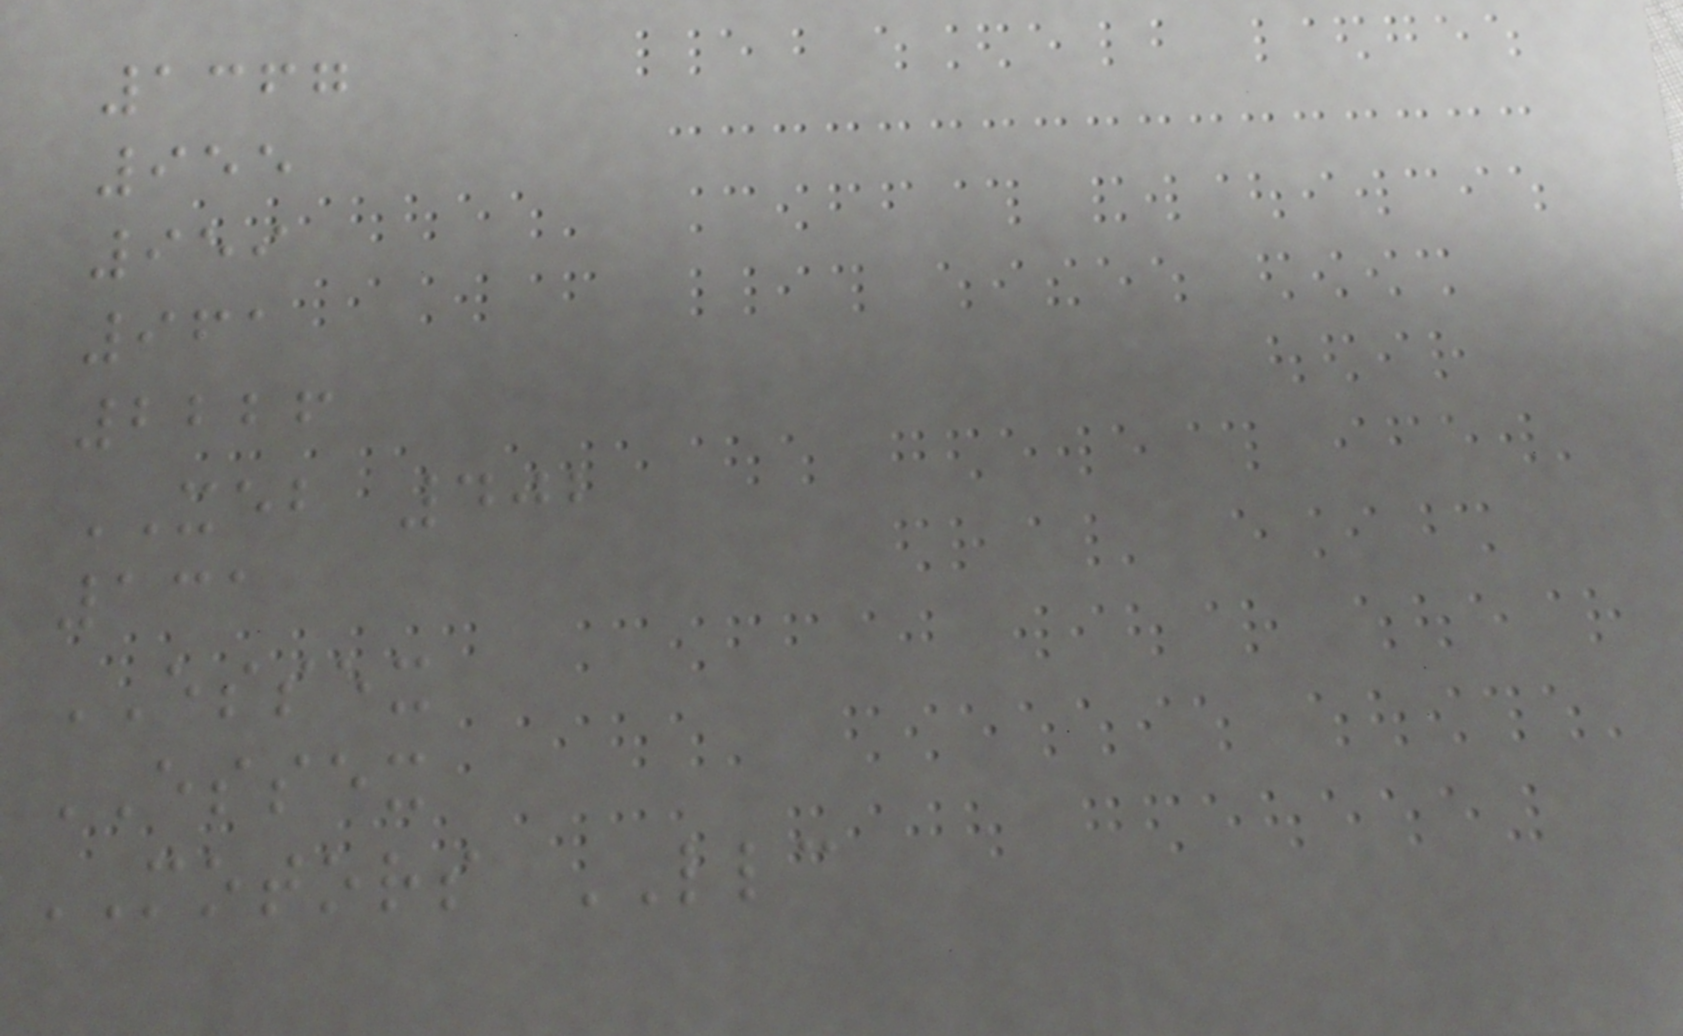1367
955
959
961
2226
XEB 402
131
ESSEX
ESSEX
MOTORS LLC
